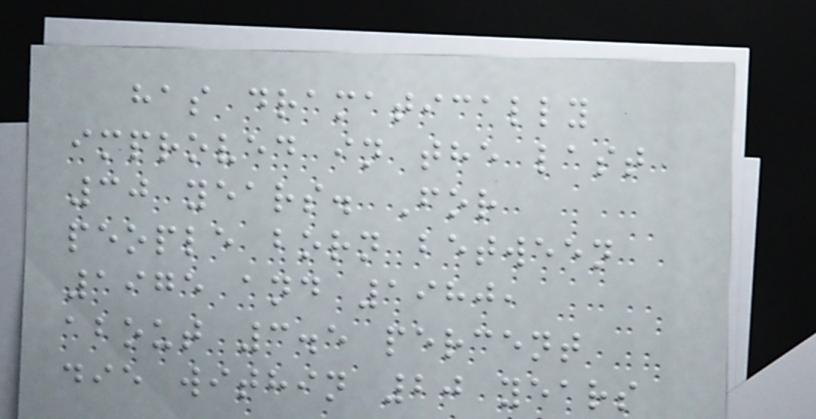has dramatically
improved in the last
30 years. For
people born between
1975 and 1980,
about 3.5 percent
die within 20 years
